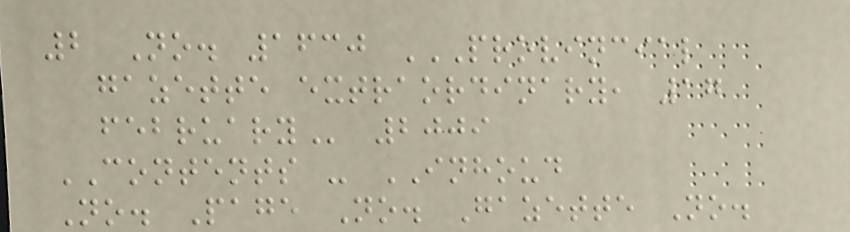2 No. 1630 PROVINCIAL
GAZETTE EXTRAORDINARY, 17
FEBRUARY 2009
CONTENTS - INHOUD
No. Page No. Gazette No.
